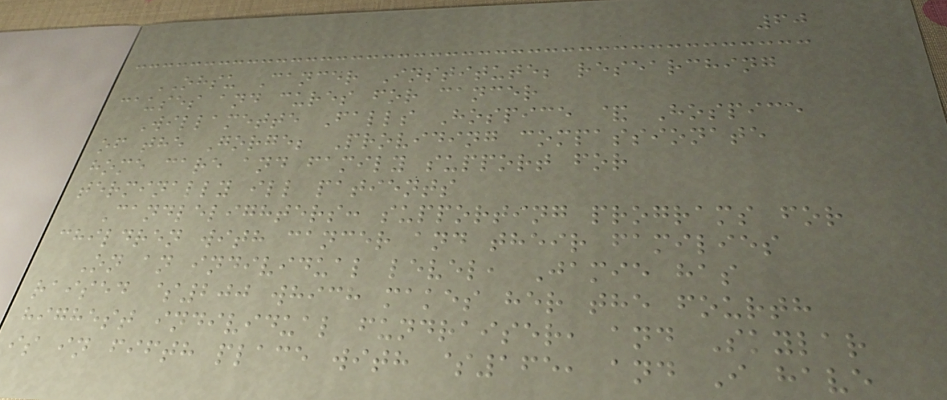60
OHSU Cancer Institute; researching
causes and cures for cancer
Willamette Falls Hospice & Hospice
of the Gorge; Providing compassionate
home care and family support for
terminally ill patients
Candlelighters: supporting programs for
children with cancer and their families
On an individual level, Jamie has
raised $200 which makes her the fourth
highest individual fundraiser, and Skylar
is in fifth place with $165, and I have
